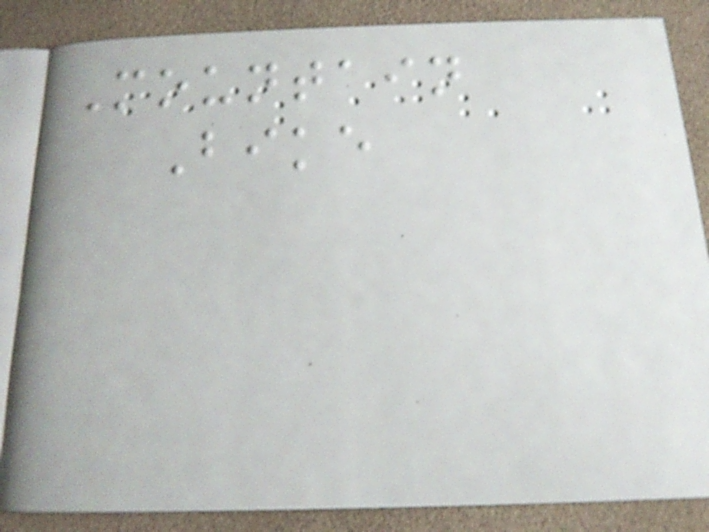Mountain
Bike
